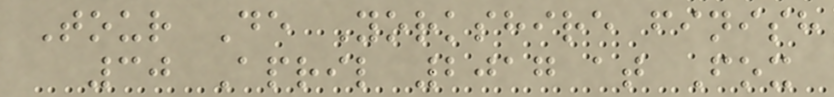Tour De Yorkshire finish
30 April 2017 at Fox
